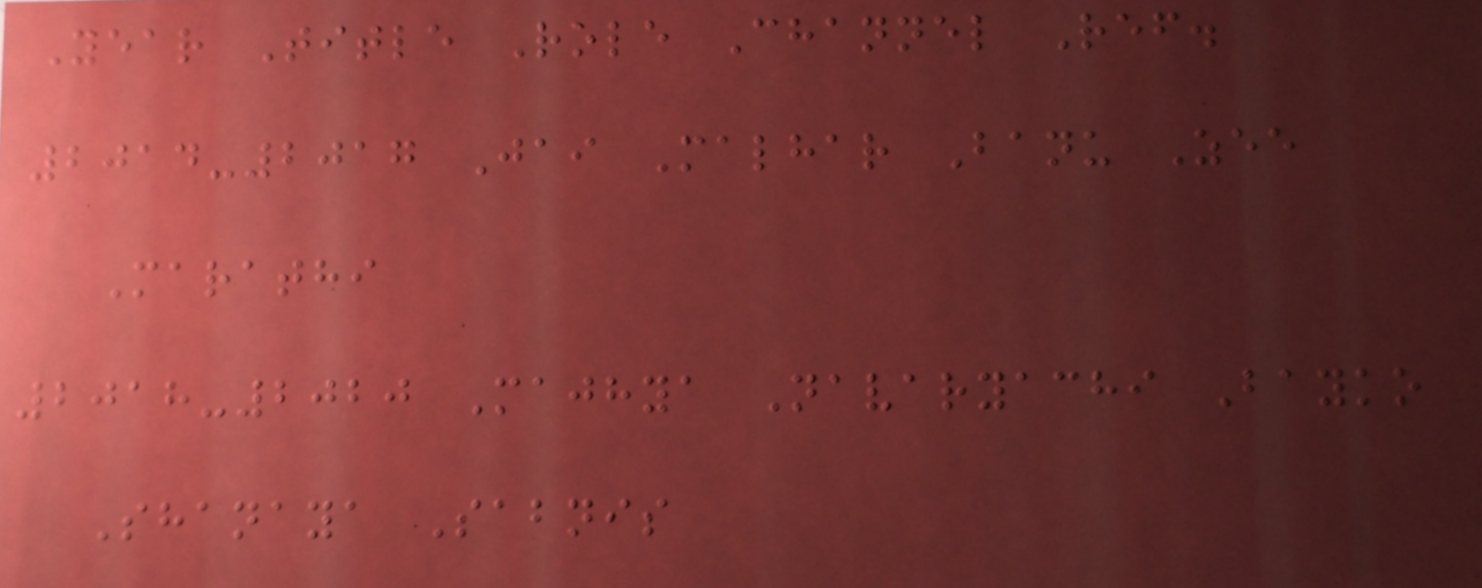Year Title Role Channel Ref.
2014-2017 Jai Malhar Banu Zee
Marathi
2018-2020 Majhya Navaryachi Bayko
Shanaya Sabnis
